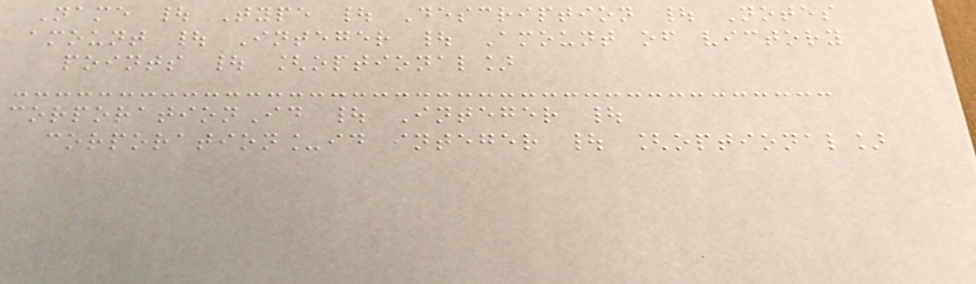Name | Type | Description | Notes
amount | Integer | Amount of victory
points | [optional]
corporationId | Integer |
corporation_id integer | [optional]
